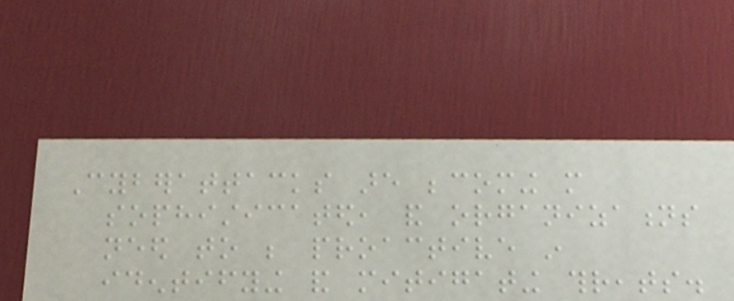Cyberattacks are becoming more
sophisticated, and organizations
need to be proactive in
identifying and mitigating threats.
